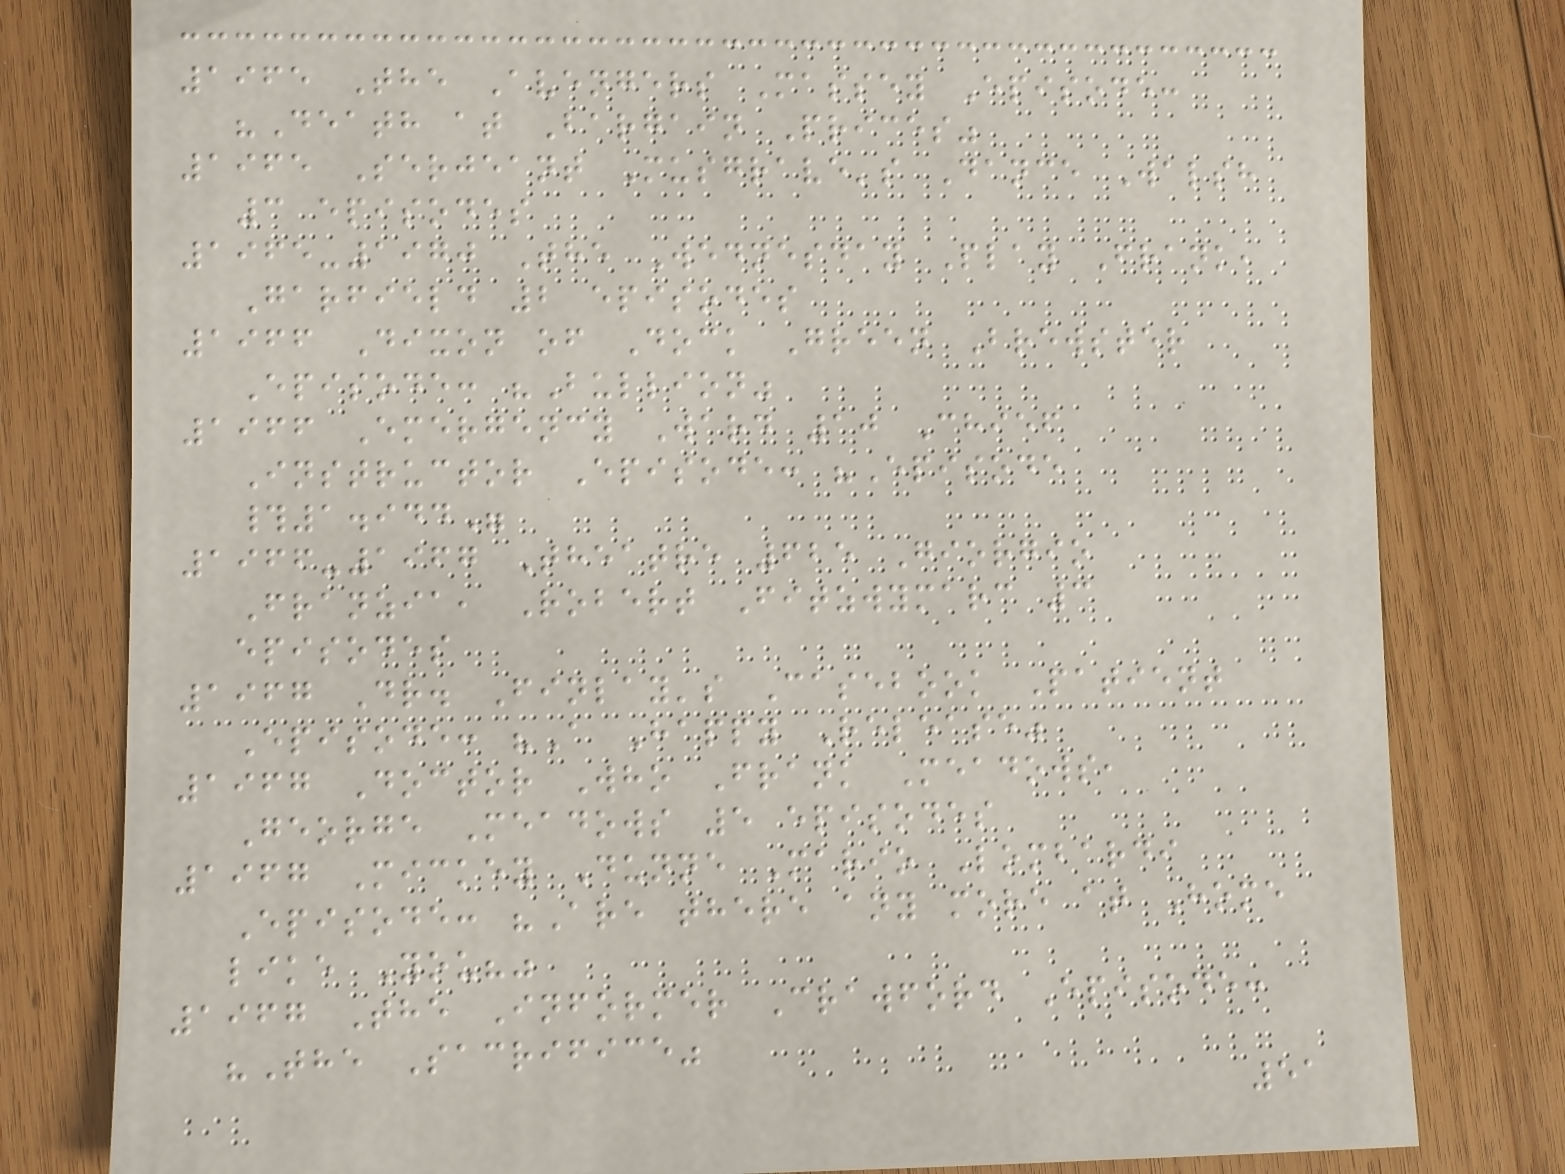1965 The Avengers Massey Episode:
"Death at Bargain Prices"
1965 Serjeant Musgrave's Dance Walsh
3 episodes
1965-1970 The Wednesday Play Frank,
Garfield 2 episodes
1966 Dixon of Dock Green Brewster
Episode: "Bullion"
1966 Emergency Ward 10 Chief
Instructor Episode: "Episode
#1.944"
1966-1967 Theatre 625 Giorgio
Franzia, Robert Fitzwymarc 3
episodes
1967 Dr. Finlay's Casebook Patient
Episode: "A Happy Release"
1967 Doctor Who Frank Meadows,
George Meadows 5 episodes
1967 Mickey Dunne Mario Lombardi
Episode: "Are there any more at Home
like You?"
1967 The Informer Crawford Episode:
"The Sacrifice"
51
